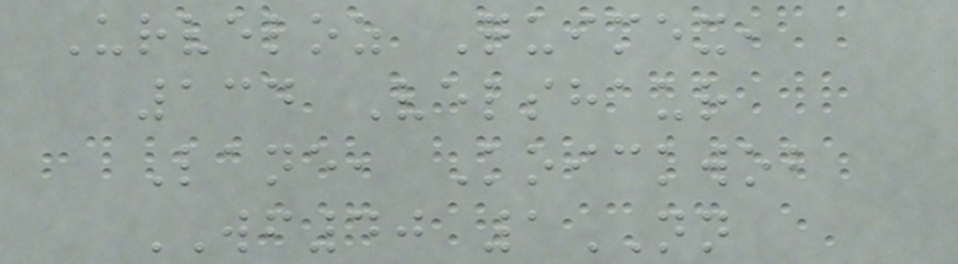Urveloz Quimex,
134 Velshaur
Lane, Koickwob
WF40 1NN
